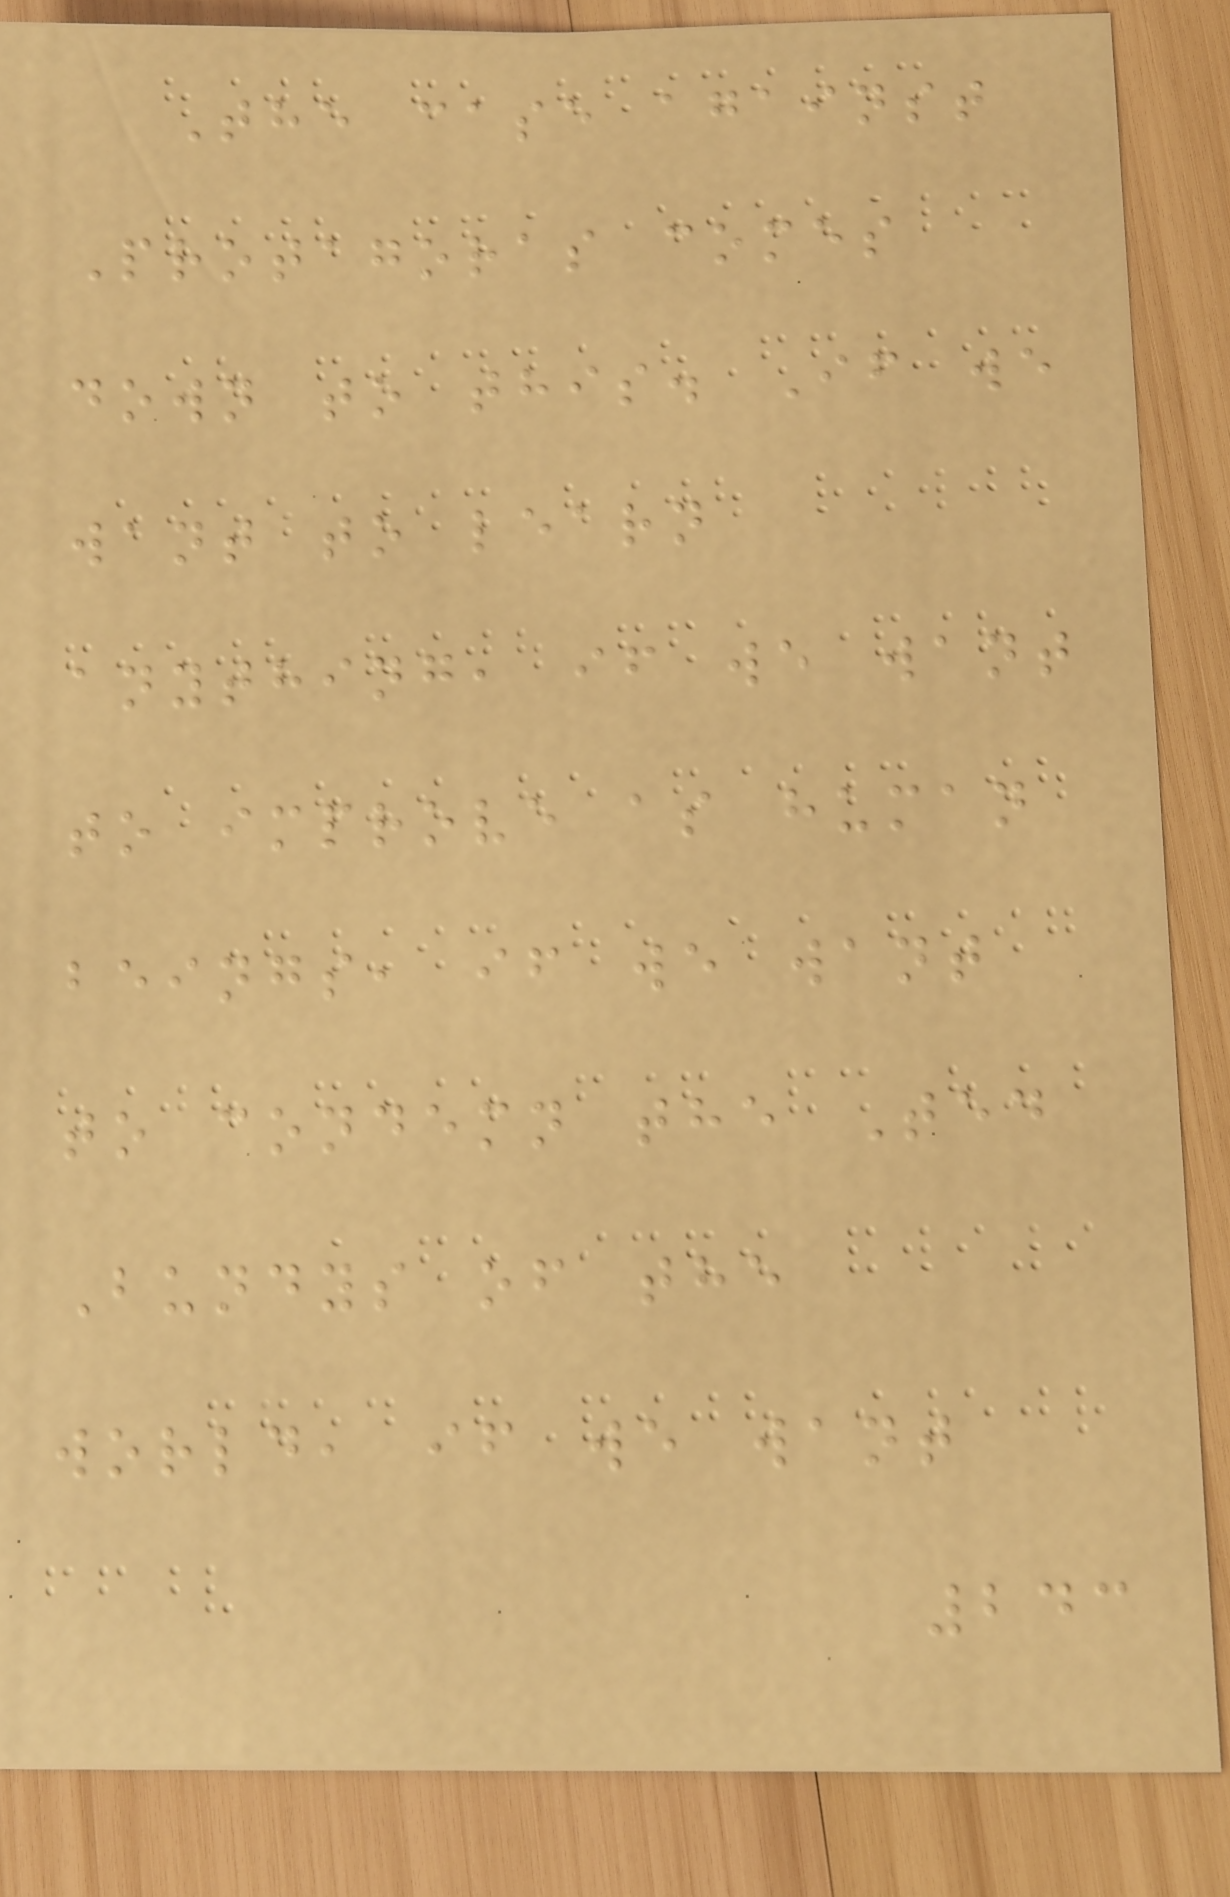The case against
Protagoras comes
down to this. If we
want to learn
anything, if we want
to improve as human
beings, if we want
to condemn the Ted
Bundys of the
world, if we want
243
